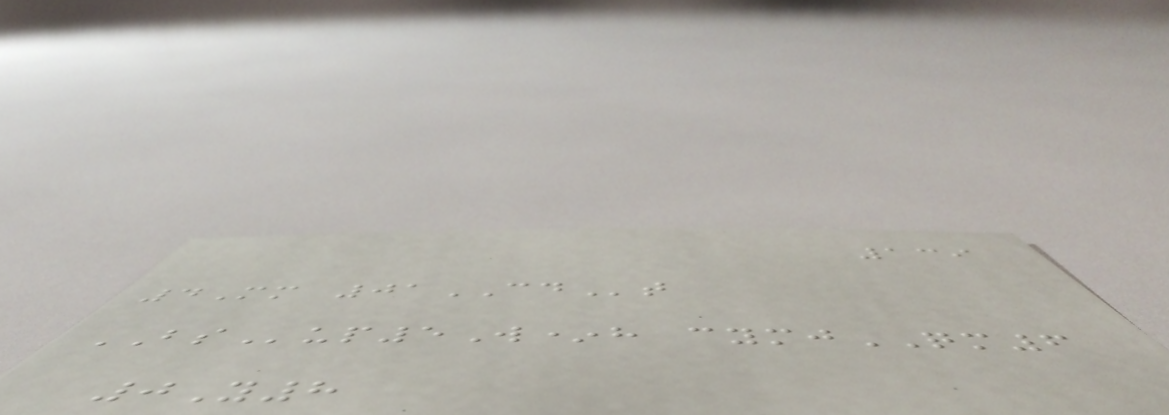139
4Mm 01CDt
BSup5W*h cymjQM6
0Y8
